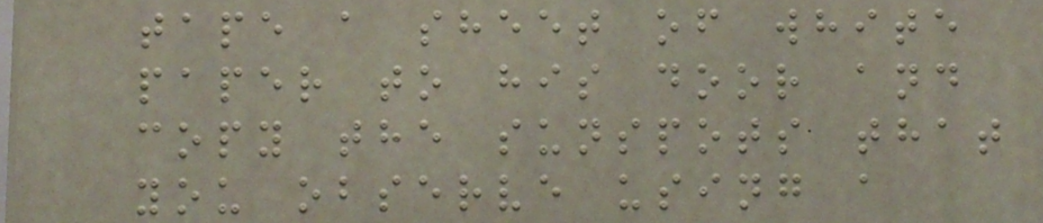tape a sheet of white
paper to his door and
copy the sunspots that
you observe using a
